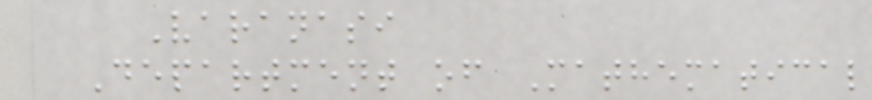Varanasi
Department of Mathematical
